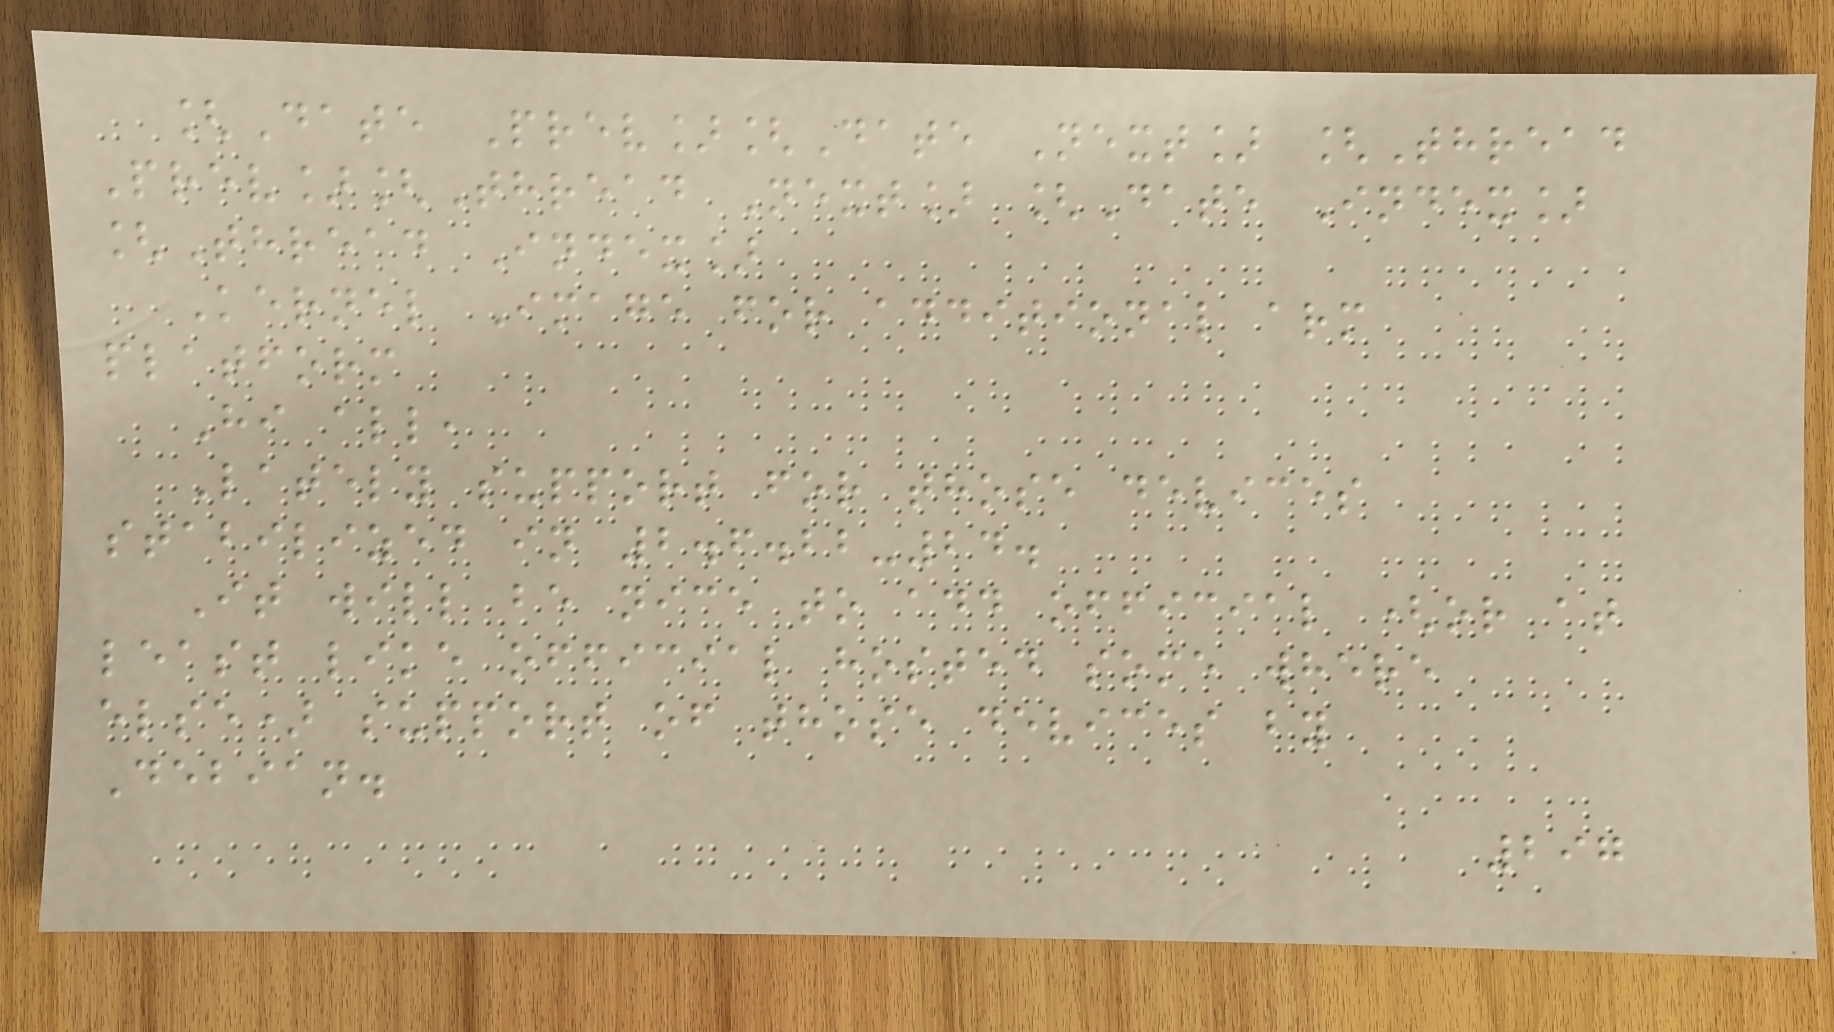[Date Prev][Date Next] [Thread
Prev][Thread Next] [Date Index]
[Thread Index]
Kernel Image for additional arm
platform
Hi all,
Lately support for those devices
stabilized in 2.6.22-24.
It will be nice to add official (or at
least like official hosted some where
else) support of those devices by
Debian.
297
